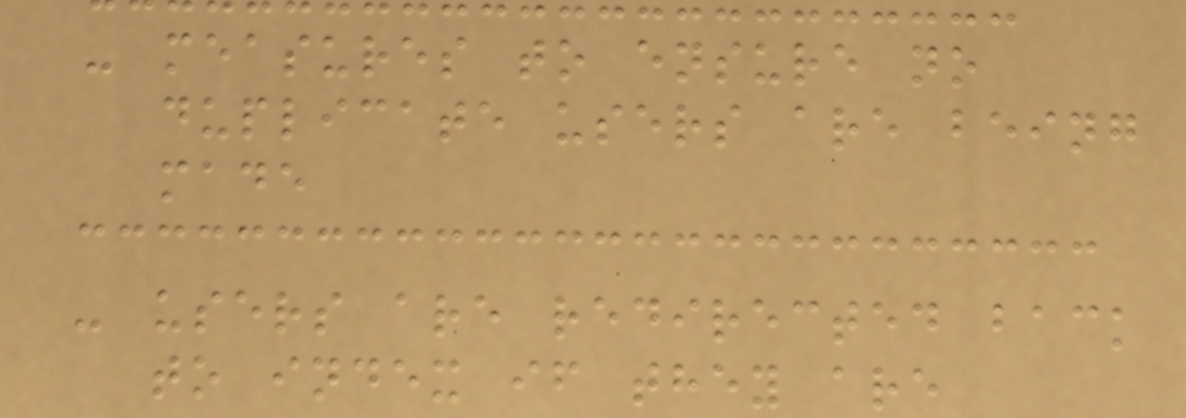- measures to ensure no
duplicate users are being
made
- users are redirected back
to index if they are
